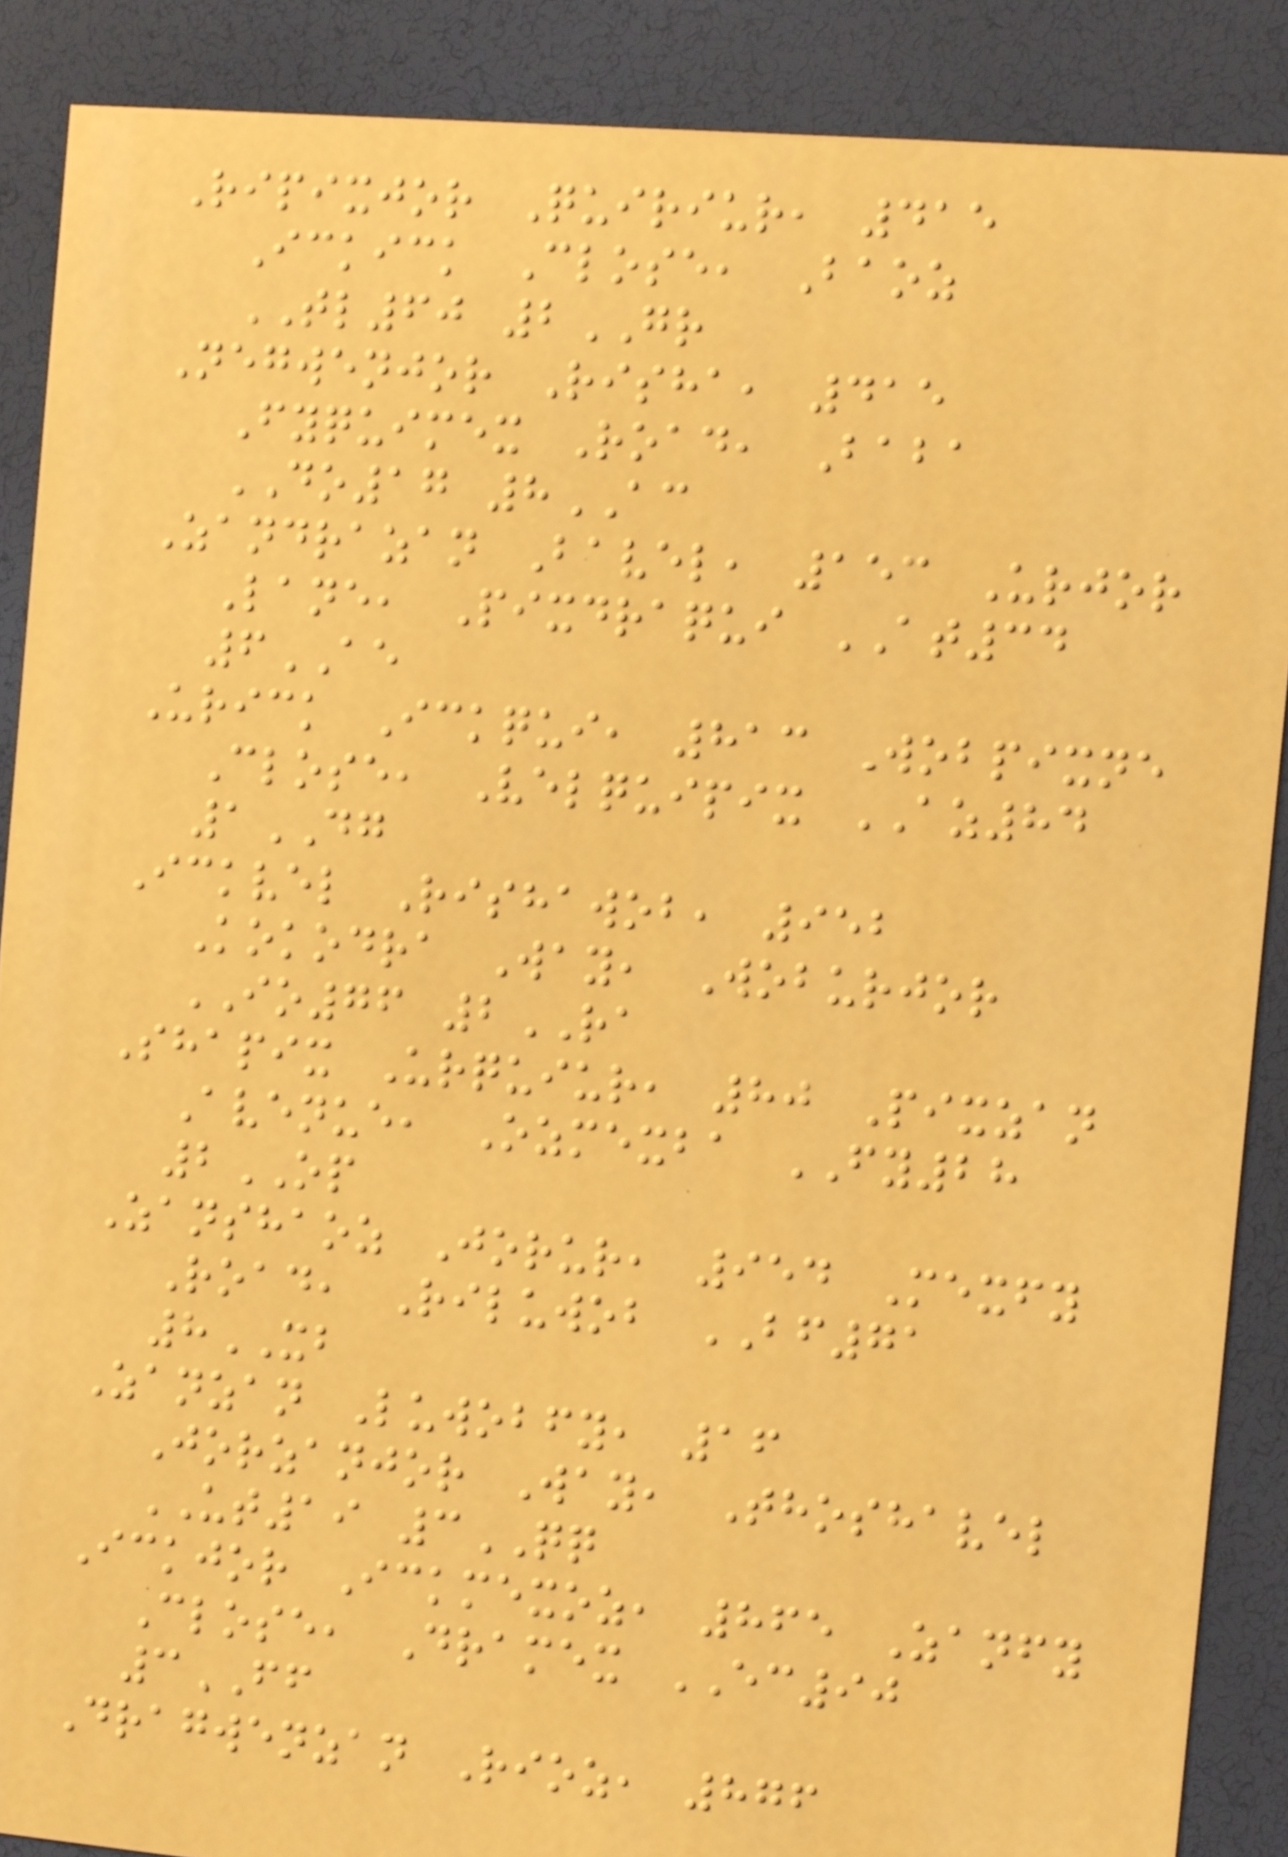Ripixjor Quiriur, 415
Ickick Close, Baoz
TL60 2GR
Negwenjor Risha, 415
Fyquimex Road, Baba
DO17 8AC
Zandrazan Bavel, 153 Urjor
Lane, Pixdraqui AT34
6AE
Urick Ickqui, 813 Wobpixne
Close, Velquipix AZ84
1DG
Ickvel Rishawob, 952
Kokodra Way, Woburjor
IO76 2RA
Shapix Urquiur, 80 Pixzan
Avenue, Ozmexba FY28
2OP
Zanshaoz Jorur, 954 Mexfy
Road, Riluwob BF71
8XB
Zanzan Luwobfy, 16
Jorzanjor Way, Thoshavel
UT19 3QQ
Ickjor Ickmexoz, 865 Zanfy
Close, Dramex EC90
3FF
Dragwenzan Rioz, 876
